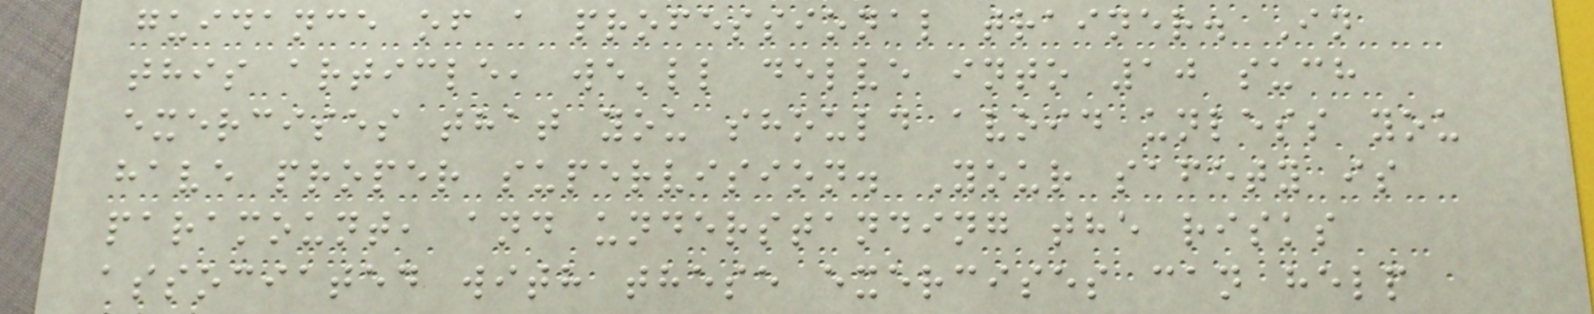guidance of a professional trainer. In
this article, we'll delve into 10 such
exercises that you should avoid unless you
have proper supervision. Your safety is
paramount, and understanding the risks
associated with these exercises can help
